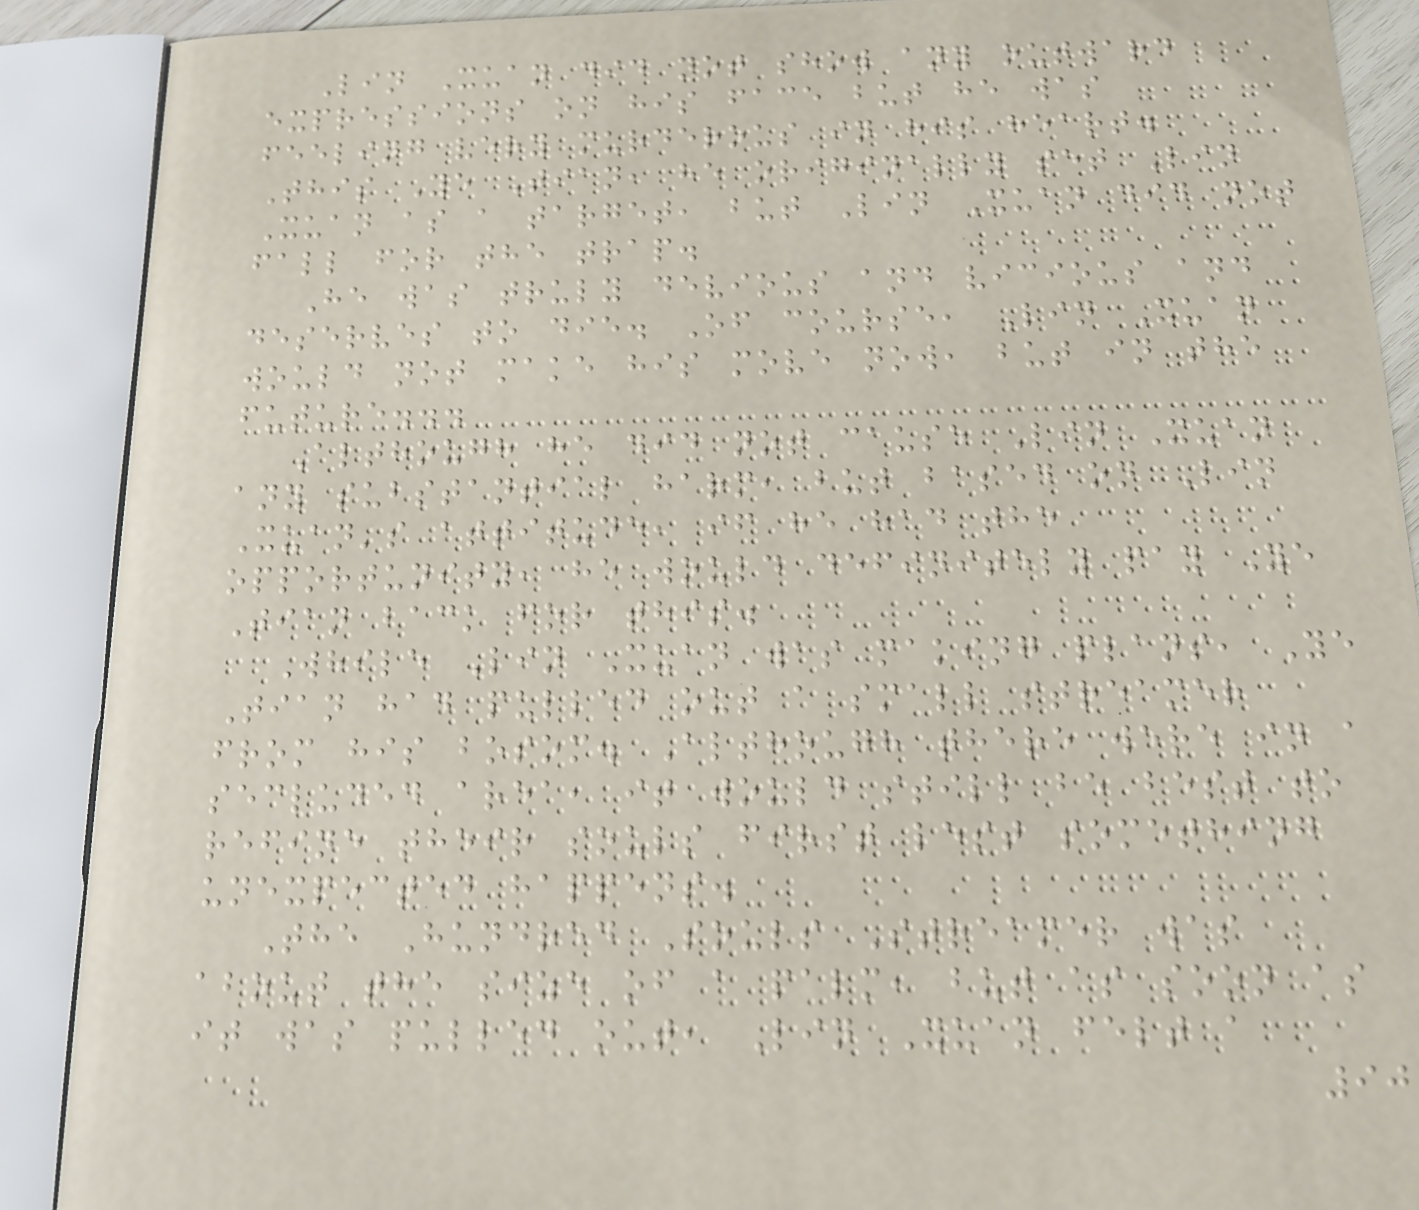Lin Xuan did not show any outward
expressions on his face but he was
feeling very murderous in his heart.
This Ye Tian, he originally set Lin
Xuan as a target, but Lin Xuan did not
fall for the trap.
He was truly devious and vicious and
deserves to die. Of course, Lin Xuan
would not make his move now, but in the
future...
Although he did not cause Lin Xuan
any substantial harm, but based on Lin
Xuan's attitude, if he had the
opportunity, he would definitely pay Ye
Tian back for this.
While Lin Xuan was making plans, Ye
Tian had pulled out a small streamer
from his bosom. Although there were in a
secluded area, it would still be best to
refine their souls first lest something
unexpected happens.
The Hundred Souls Streamer was
about the size of a palm, but as soon as
it was pulled out, Lin Xuan felt a
90
